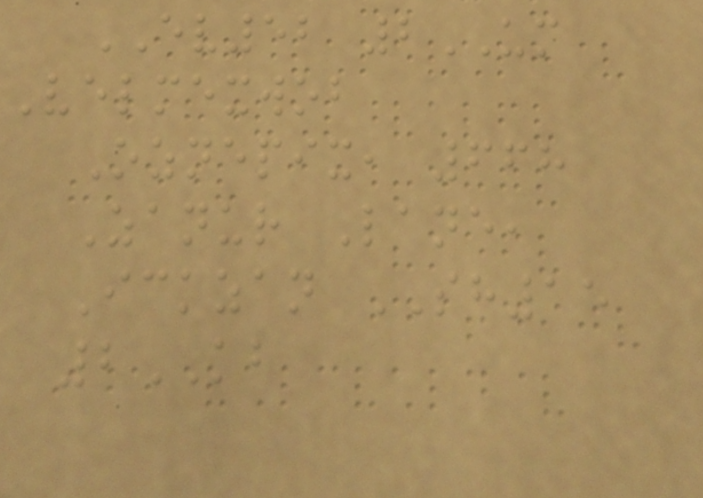EV52 2UM
Velmexwob
Oznepix, 668
Zanur Lane,
Ickzan SH15
2KB
